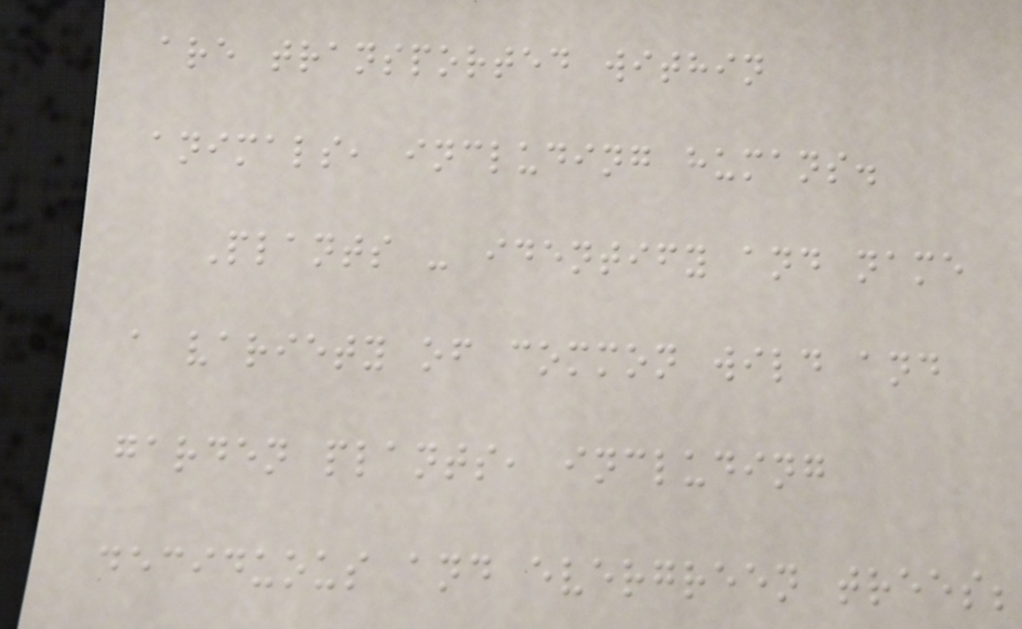are transported within
animals, including humans.
Plants - identify and name
a variety of common wild and
garden plants, including
deciduous and evergreen trees;
